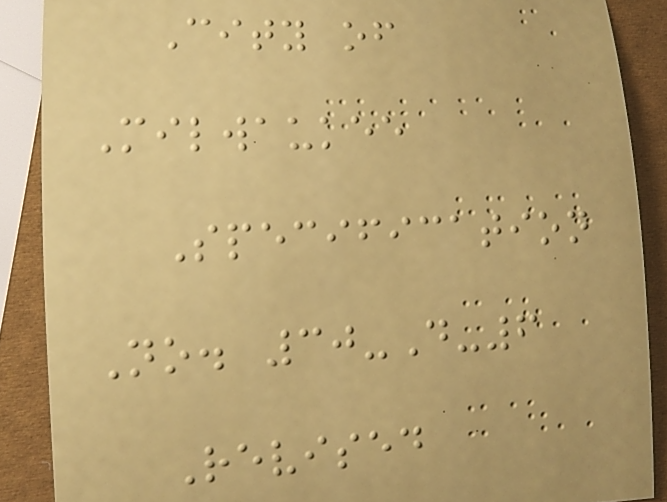City of
Milwaukee
Specification
No. 30-D-6
Revised
